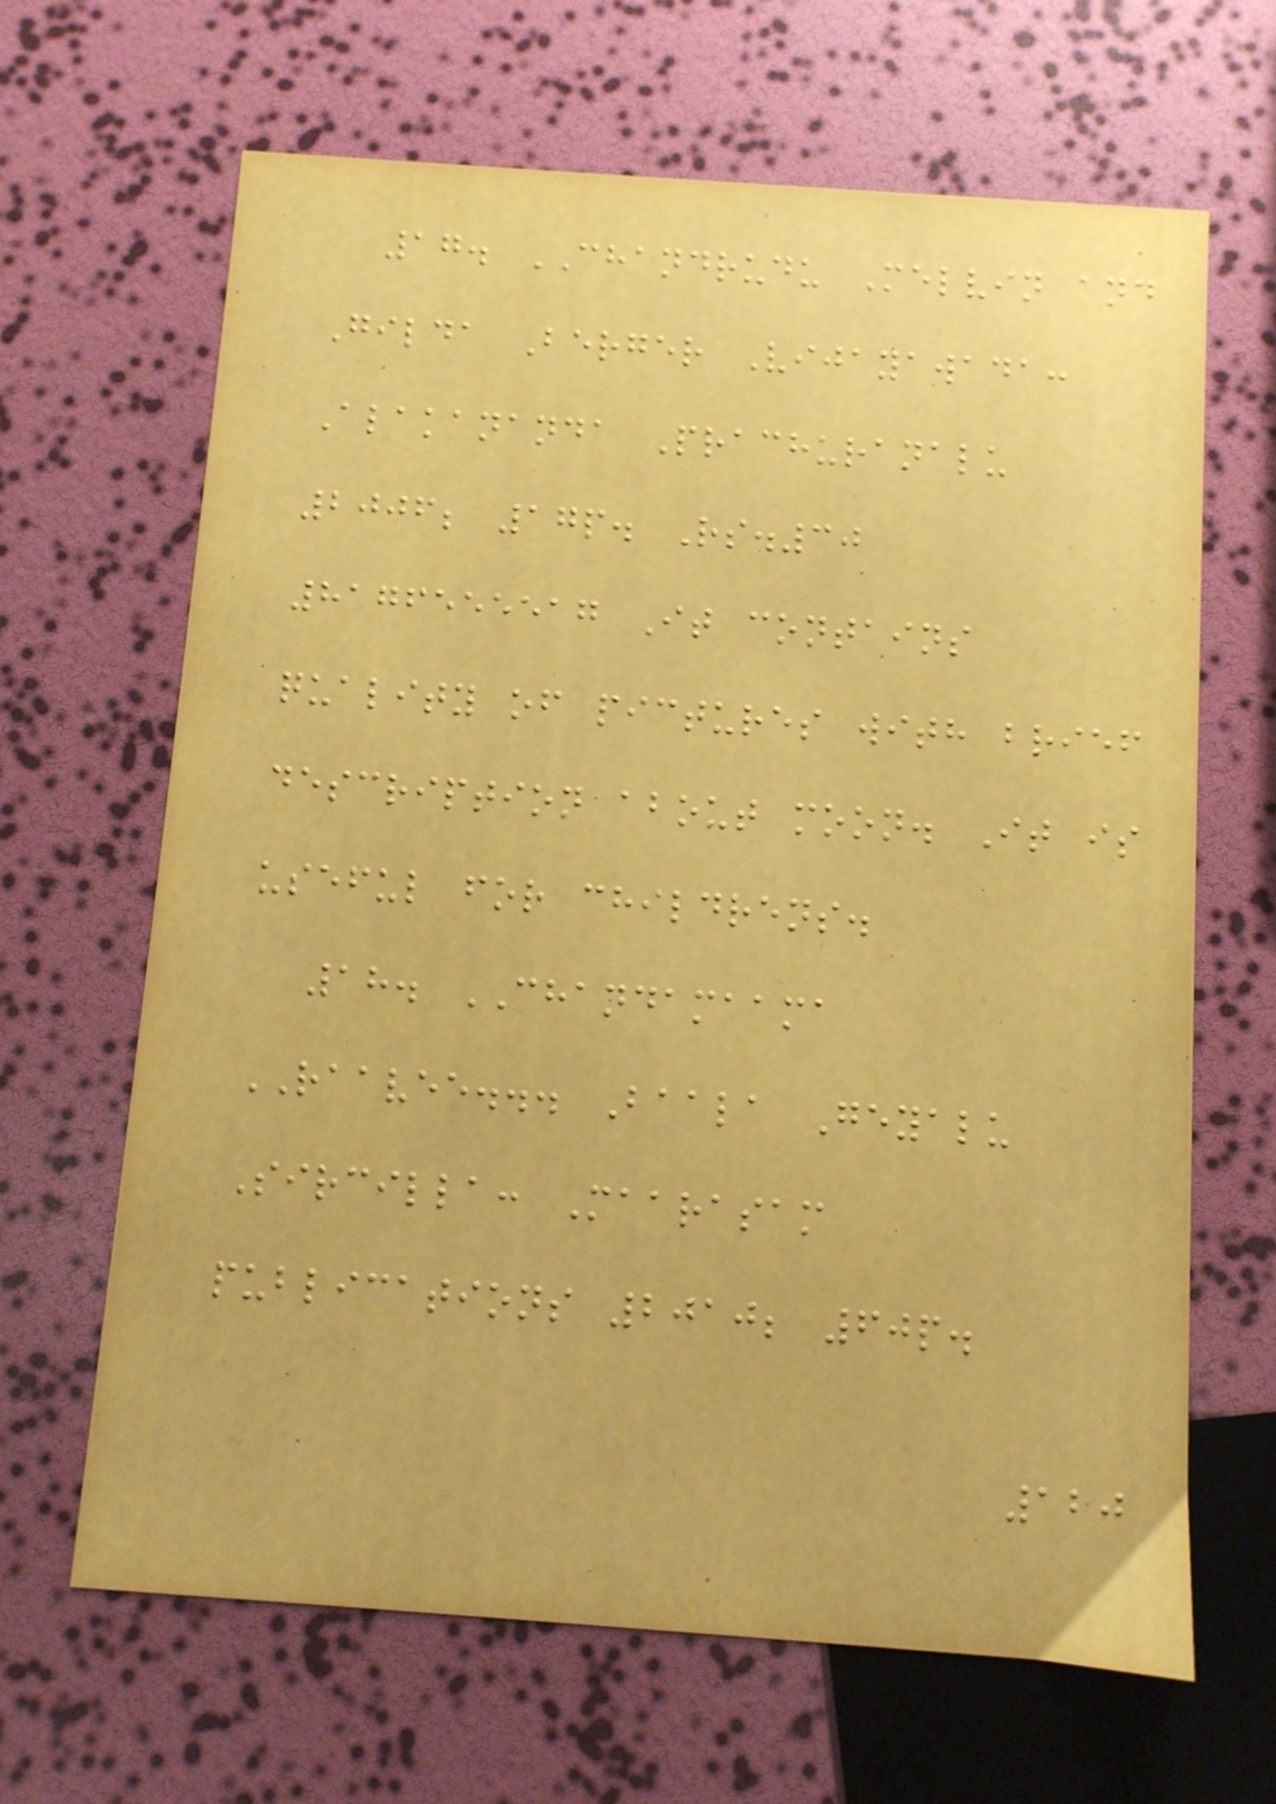17. CHANDRUDU Melvin and
Gilda Berger Vijayawada:
Alakananda Prachuranalu
2006; 17p. Rs.30
8176555517 It contains
quality of pictures with brief
description about moon. It is
useful for childrens.
18. CHANDAMAAMA
RAAVEE... Baala Geyalu
Sircilla: Maarasam
publications 2010; 60p.
120
